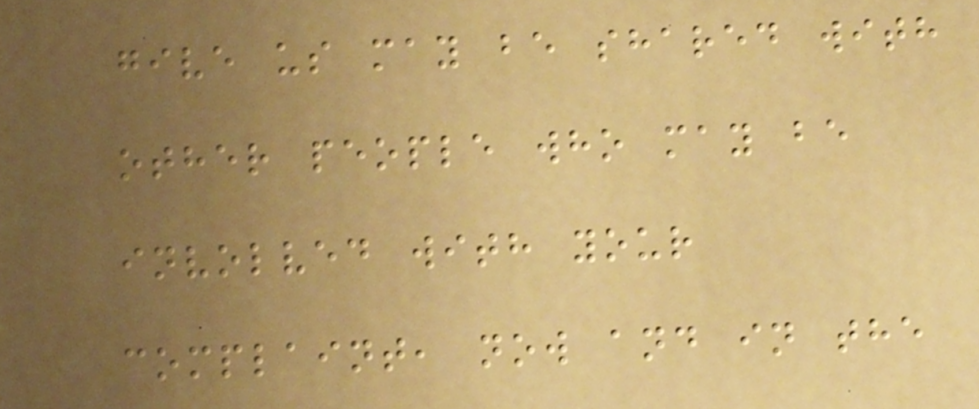give us may be shared with
other people who may be
involved with your
complaint, now and in the
